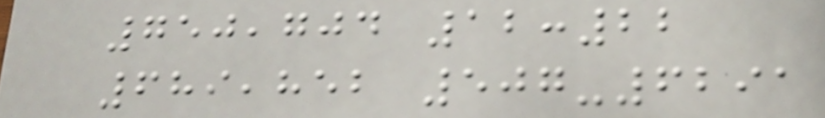750,704 12:22
689,852 507-6291
